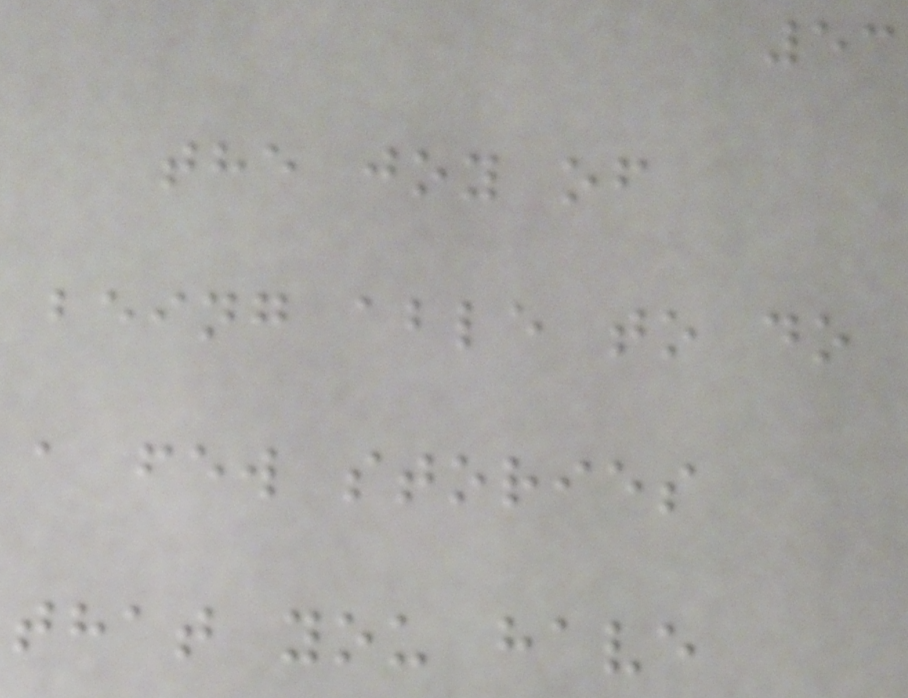53
the joy of
being able to do
a few stories
that you have
